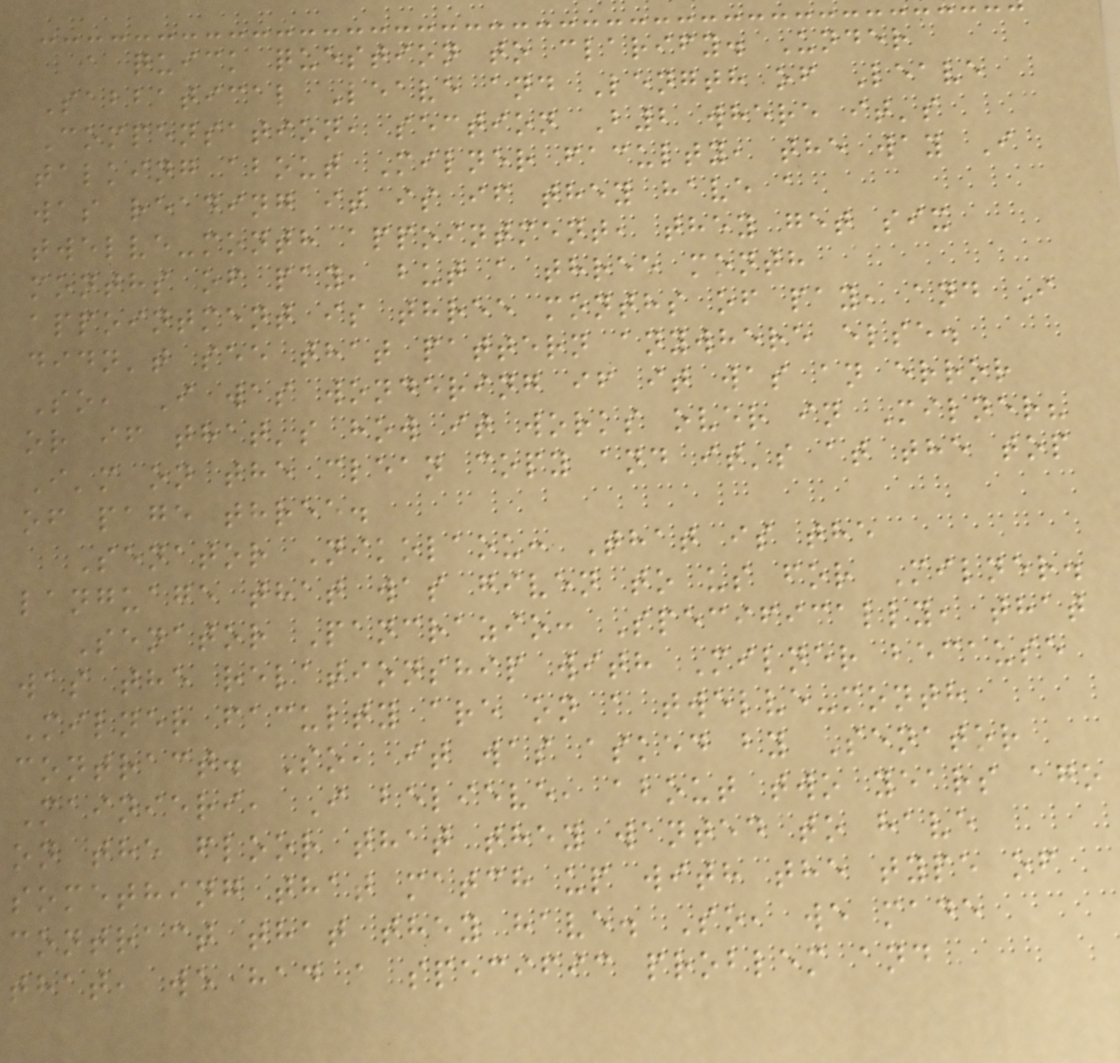a quick question to clarify. Under
Sabbatical Leave and Length of Leave
Compensation, section B2 where it's
talking about Milner faculty, the way I
was reading it is if they have a
twelve-month appointment, they get six
months of pay, but a three month
appointment is three months of pay, and I
didn't see that pattern anywhere else.
So, I was wondering if it was an error
or if that's how it works over in Milner?
I'm on the clean copy and it's at the top
of page three.
Senator Nikolaou: That is the
language that was given to us for Milner.
Senator Pancrazio: Specifically, that
was the relationship with Milner because
Milner faculty are on a twelve-month
contract. So, it was asked by Senator
Mainieri, I believe, about two years ago
on the floor that they wanted to have
something that match up with the type of
contract that they have. So, we made
that, we had a specific problem and
